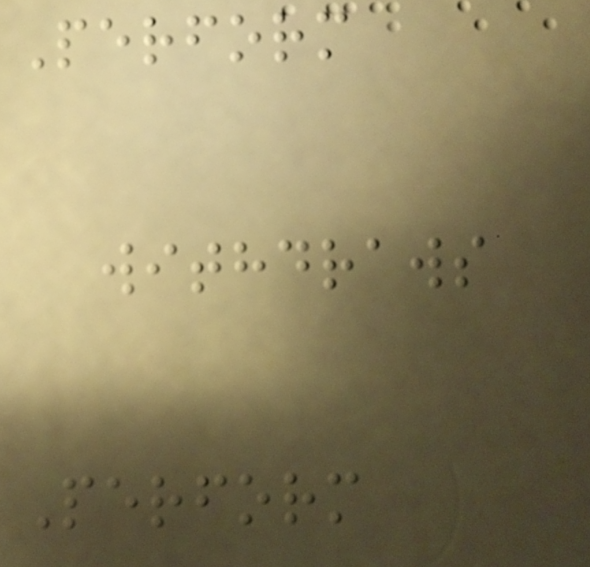Perform
withdraws
Perform
